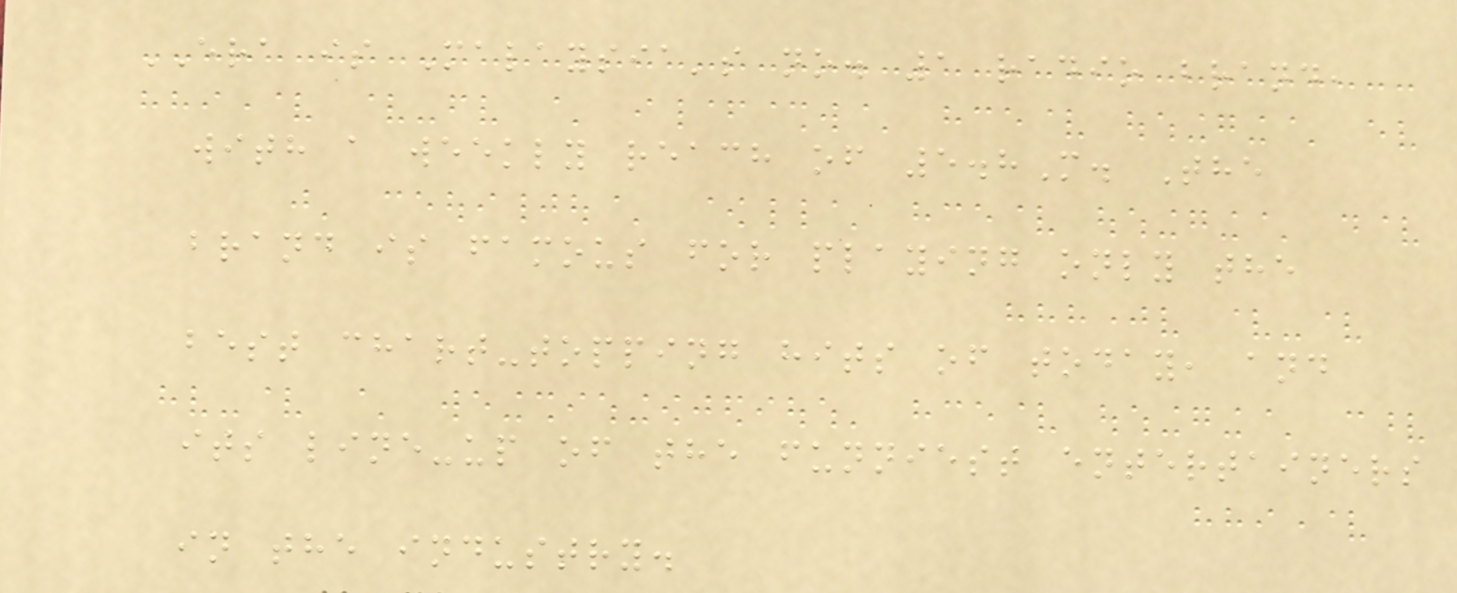ERA is Malaysia's no. 1 radio brand,
with a weekly reach of 5.8M. The
brand is famous for playing only the
best chart-topping hits of today, and
its line-up of the funniest entertainers
in the industry.
